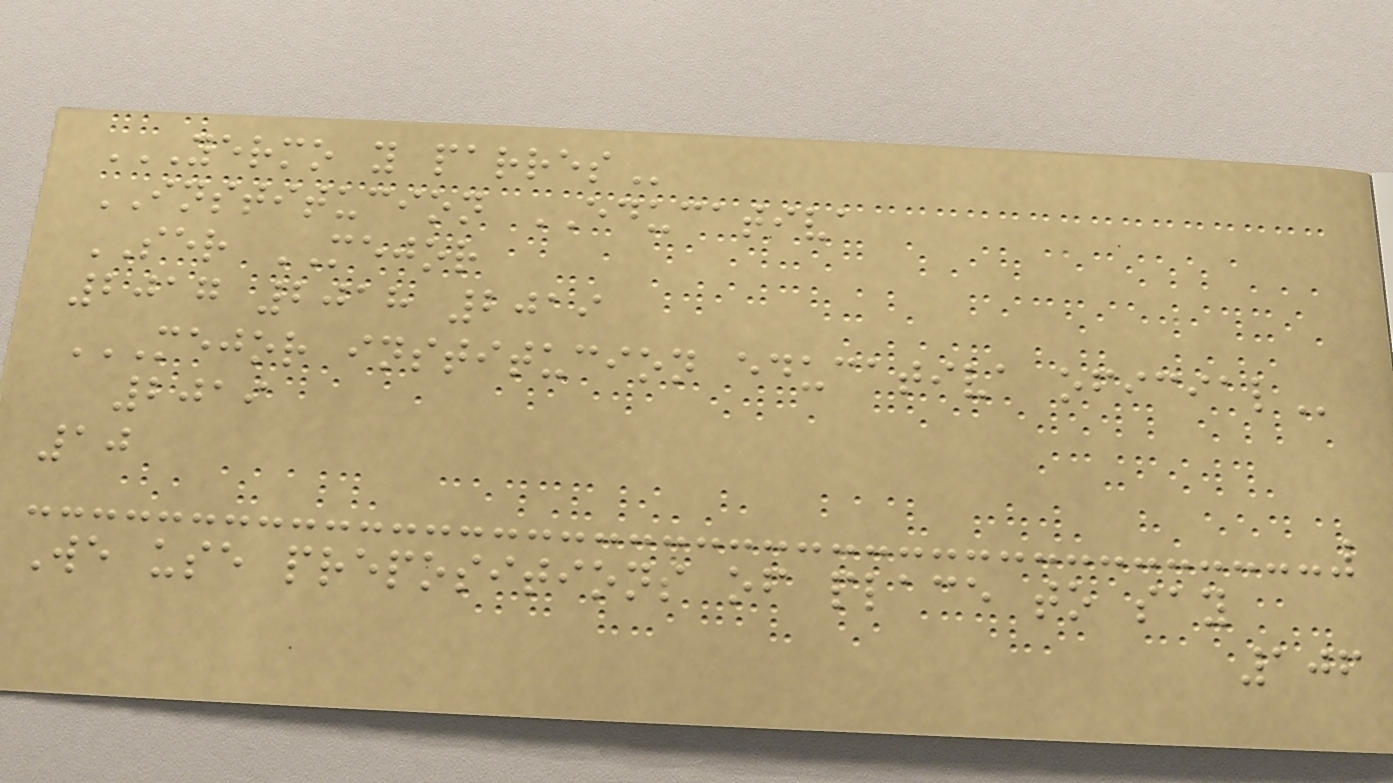YERMO Y PARRES
INSTITUCION EDUCATIVA
SER MEJOR
2017 2018 2019
MEJOR INSTITUCION EDUCATIVA OFICIAL
2019
10
We use prepositions of place to say
106
